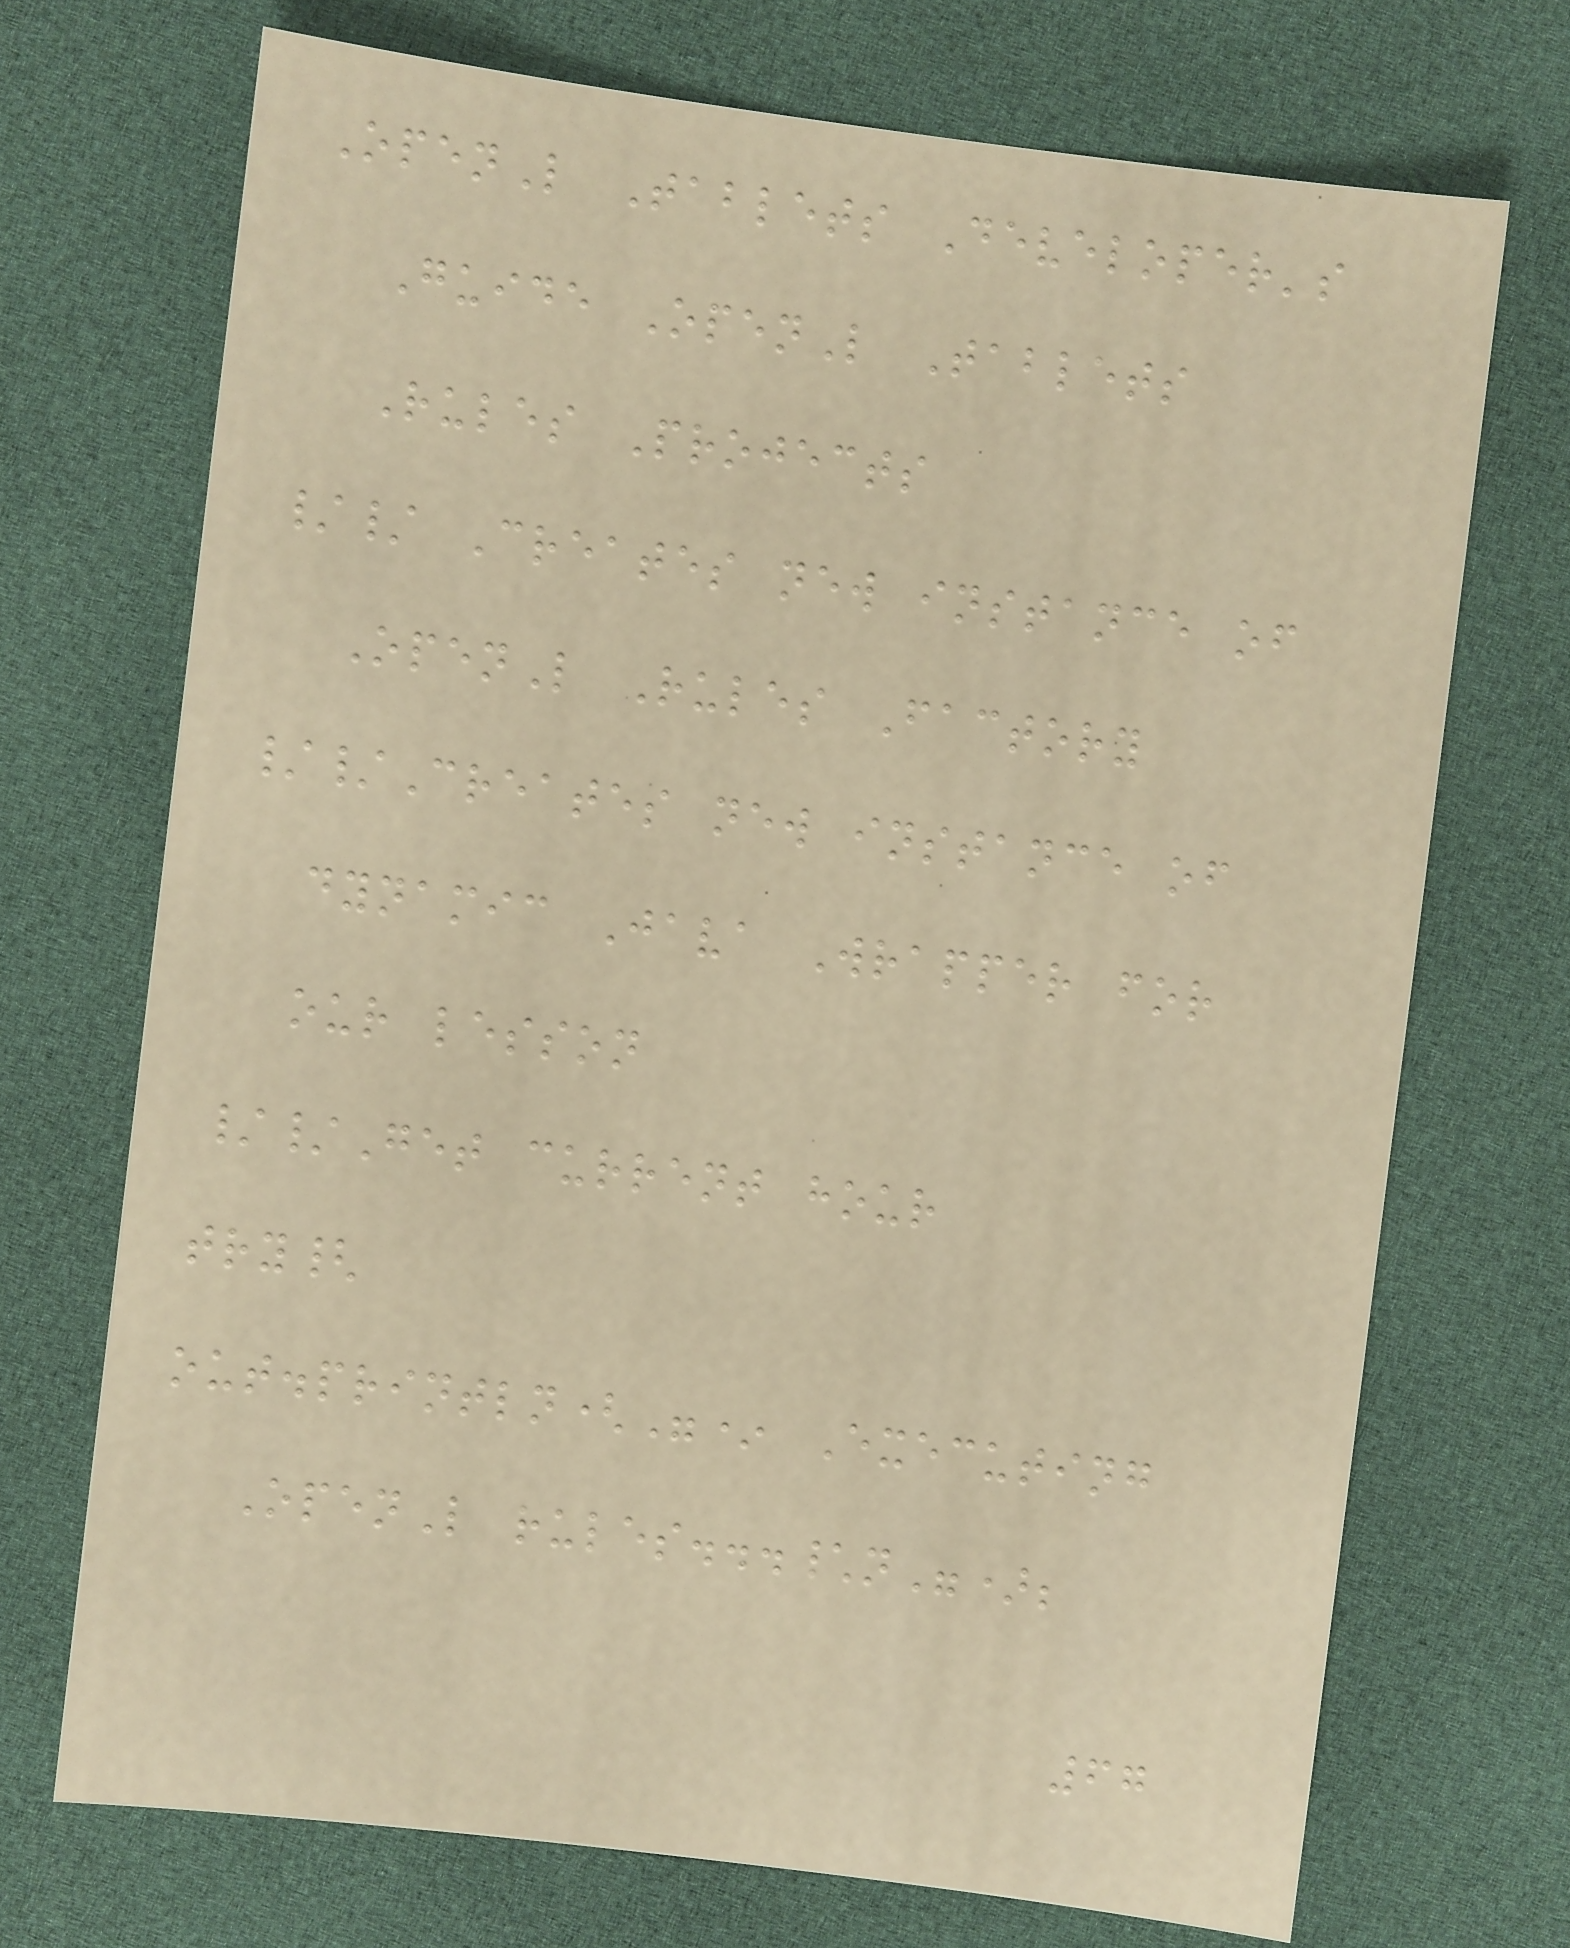OpenL Tablets Developer's
Guide OpenL Tablets
Rules Projects
// Creates new instance of
OpenL Rules Factory
//Creates new instance of
dynamic Java Wrapper for
our lesson
//Get current hour
try{
out.println("* Executing
OpenL rules...\n");
67
